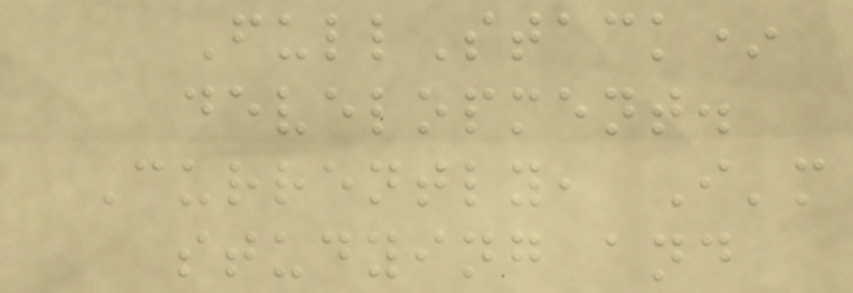FullStack*
development.
Currently, I'm
studying and
